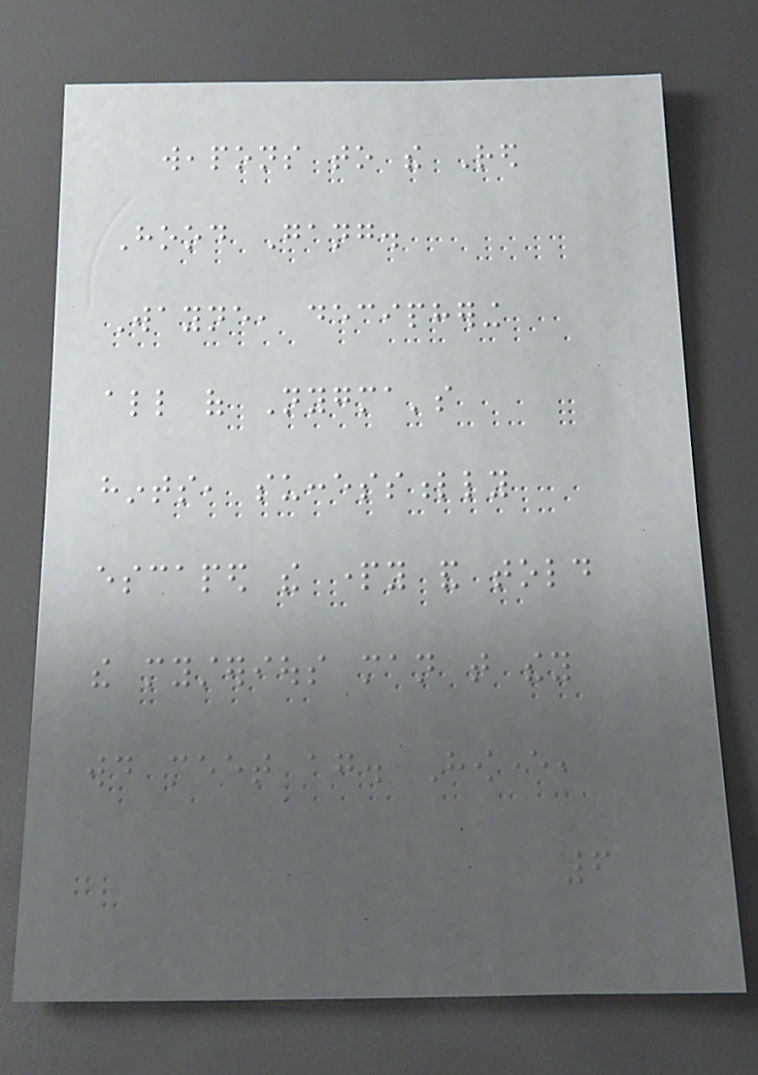weapons to the Red
Hood Gang.
Wayne, deciphering
all of Nygma's
hints, successfully
escaped the party and told
the mysterious man that they
would meet again. However,
6
